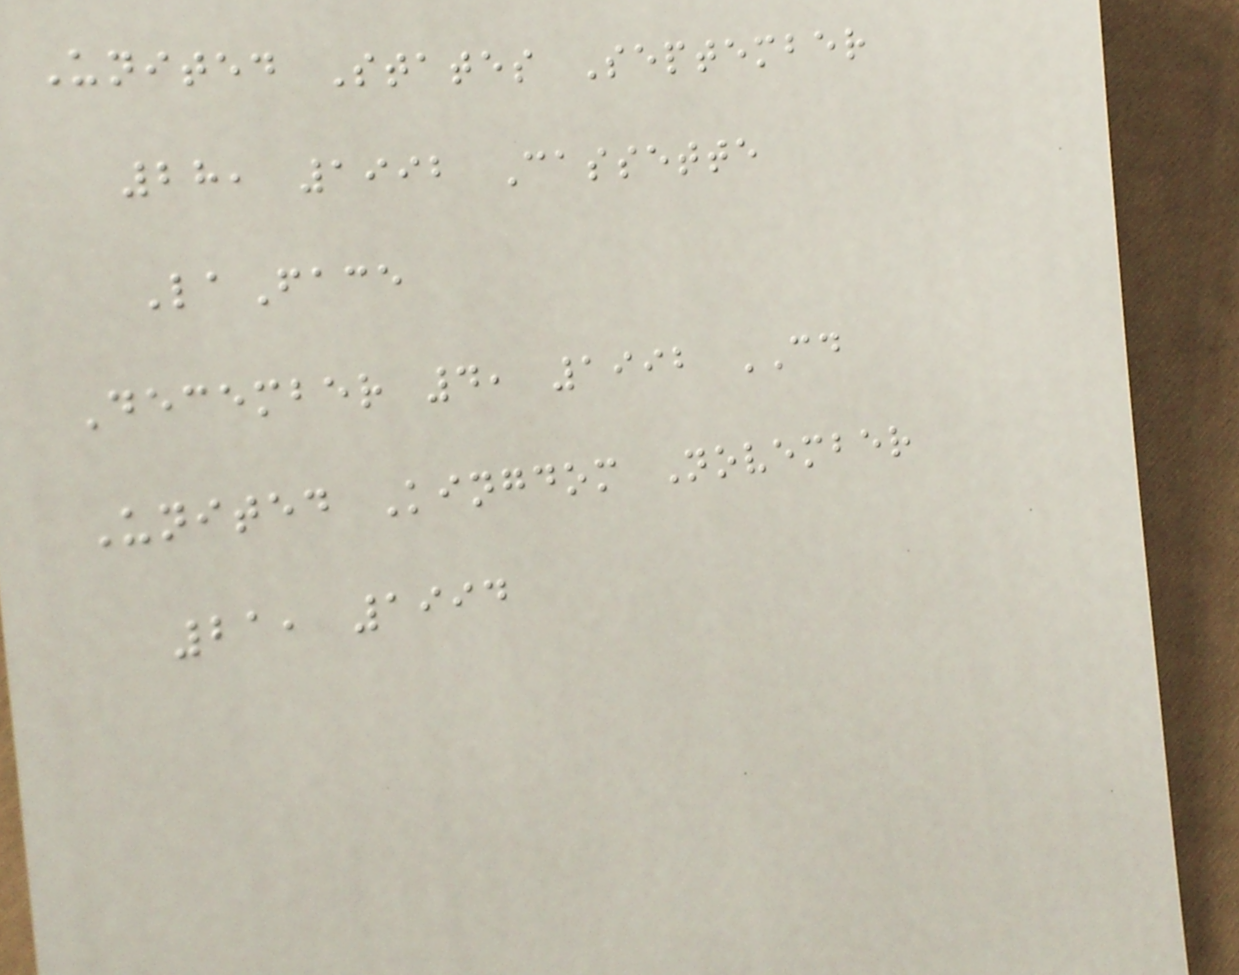United States September
28, 1992 Cassette
LaFace
December 4, 1992 CD
United Kingdom November
21, 1994
